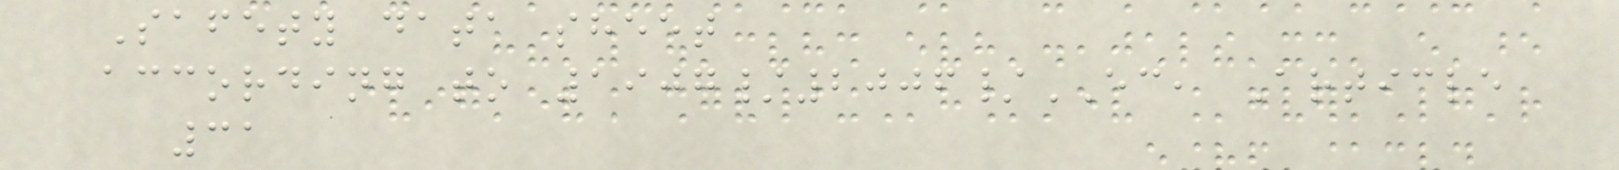Safety data sheet
according to 1907/2006/EC, Article
31
